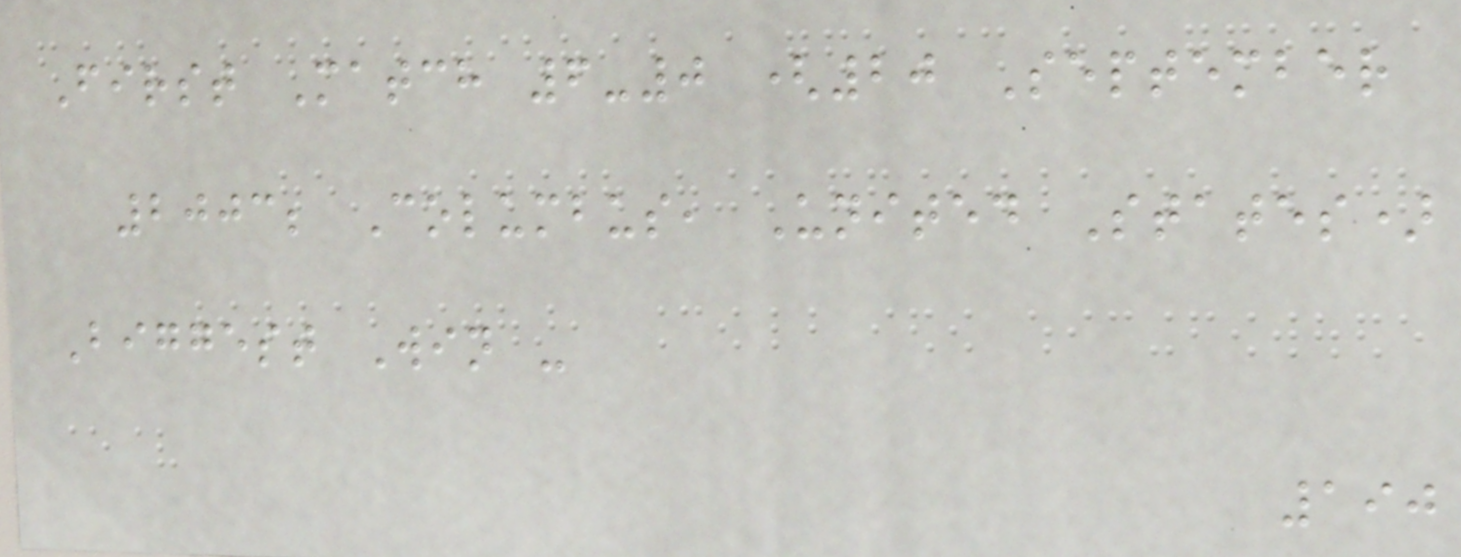First Match 6-0 (20 September
2003; Columbus, United States)
Biggest Win -
190
